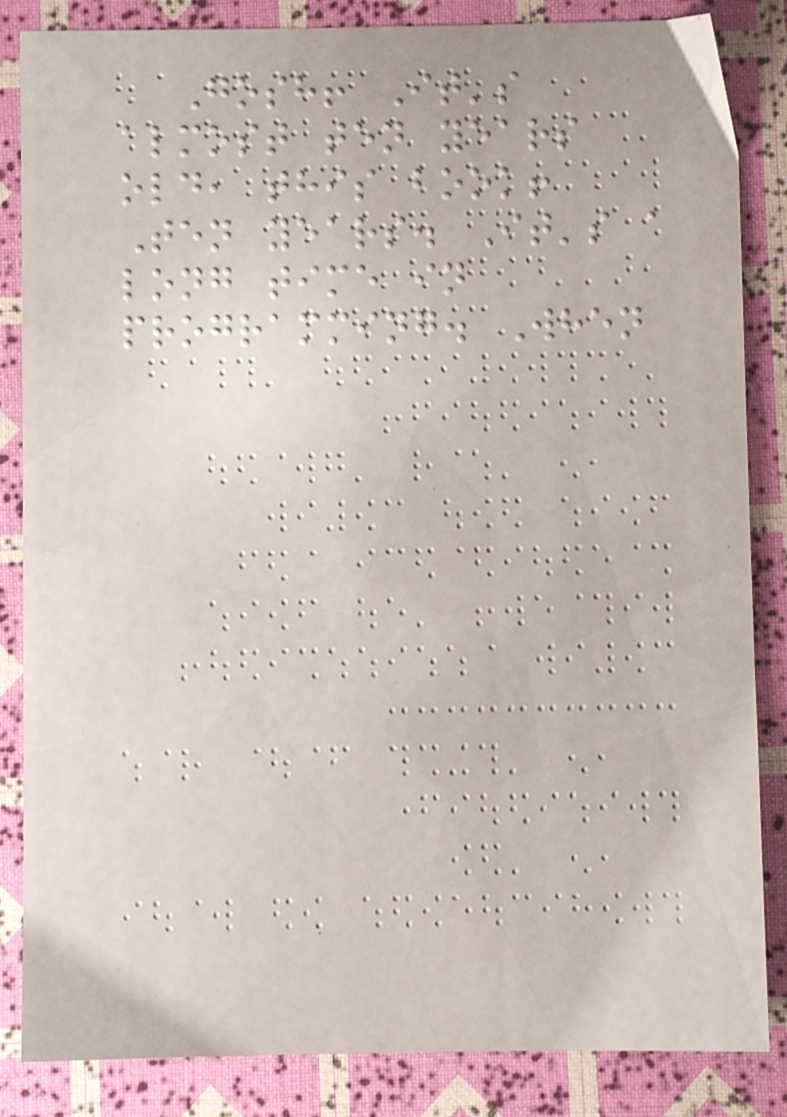Gosh! It's
almost ten years
old, this book!
Ten years. It's a
long time in
programming. When
